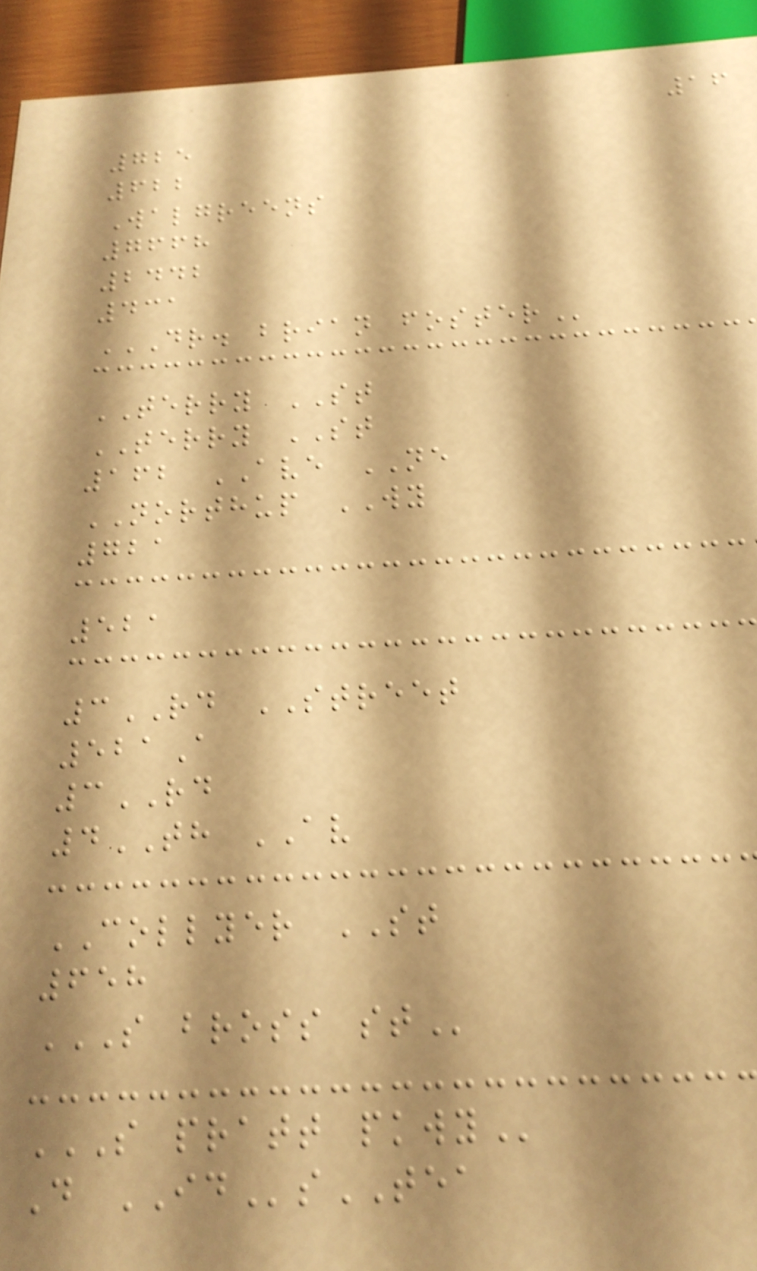16
725
622
Walgreens
7668
2442
431
DR. BRIAN FOSTER
TERRY ST
TERRY ST
162 AVE NE
NORTHUP WY
721
521
3RD STREET
521A
3RD
4TH AV
COLLYER ST
658
S BROSS ST
S PRATT PKWY
D IDsTEA
